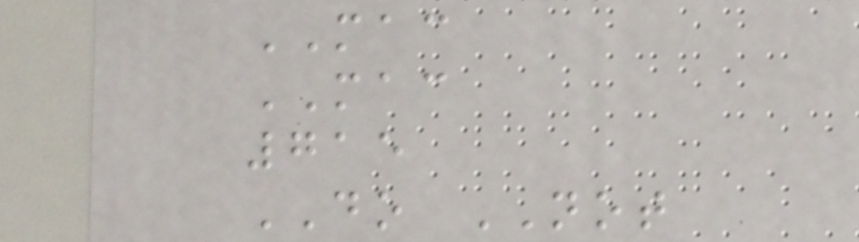MAC
MAC
715
DO NOT
